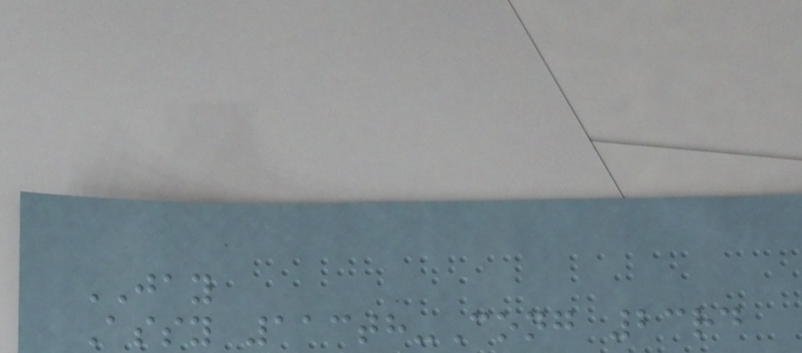JAY
Assy 113th-Cong 23rd
